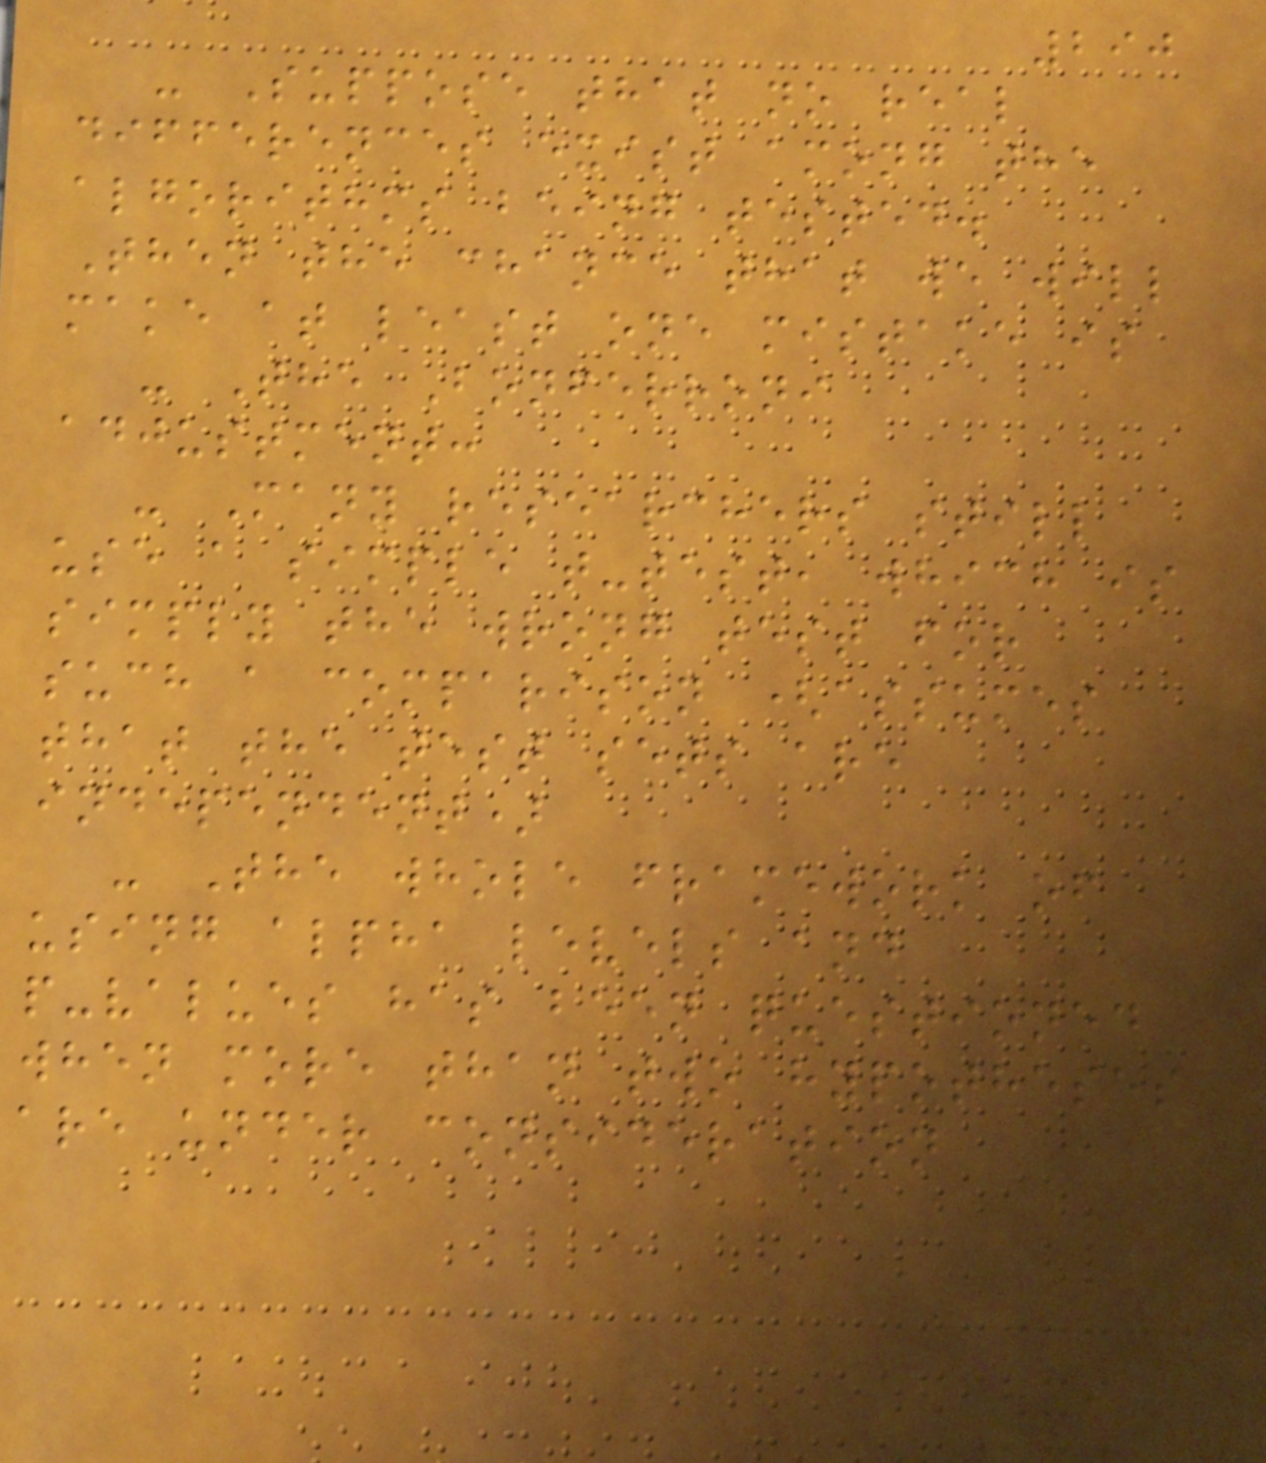290
- Suppose that no real
differences exist among the
algorithms being tested.
Then the chance that we will
make at least one mistake is
- The Bonferroni
adjustment:
- Many researchers still
use a simple t-test, which is
simply the wrong test for
such a comparison (assumes
that the test sets are
independent)
- The whole framework of
using alpha levels and
p-values has been questioned
when more than two hypotheses
are under consideration
